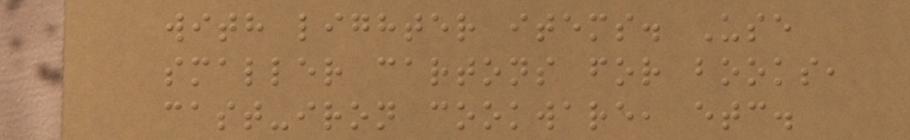with lighter items. Use
smaller cartons for books,
cast-iron cookware, etc.
